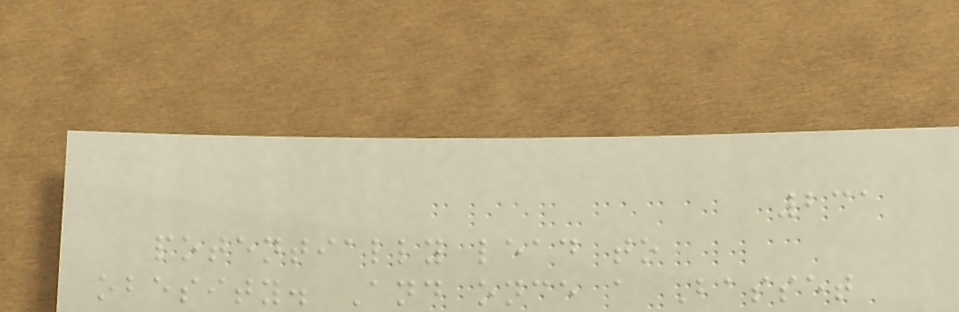231
potentially lead to
obesity. And once a Basset
